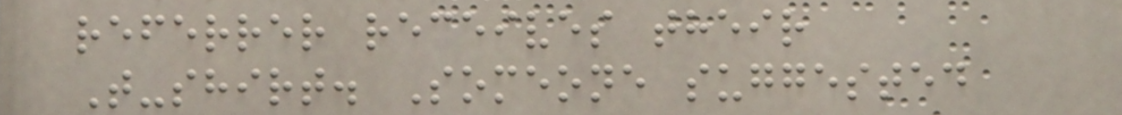referrer receives their
T-shirt. Someone suggested
